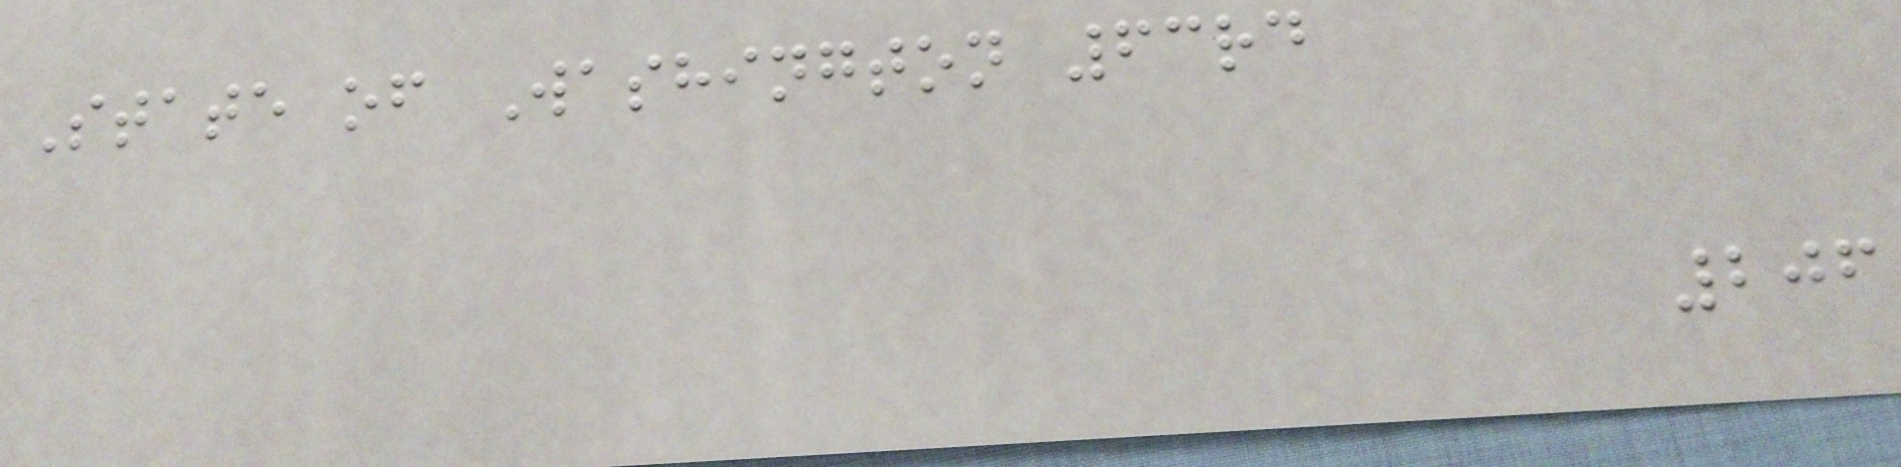State of Washington 63rd
206
